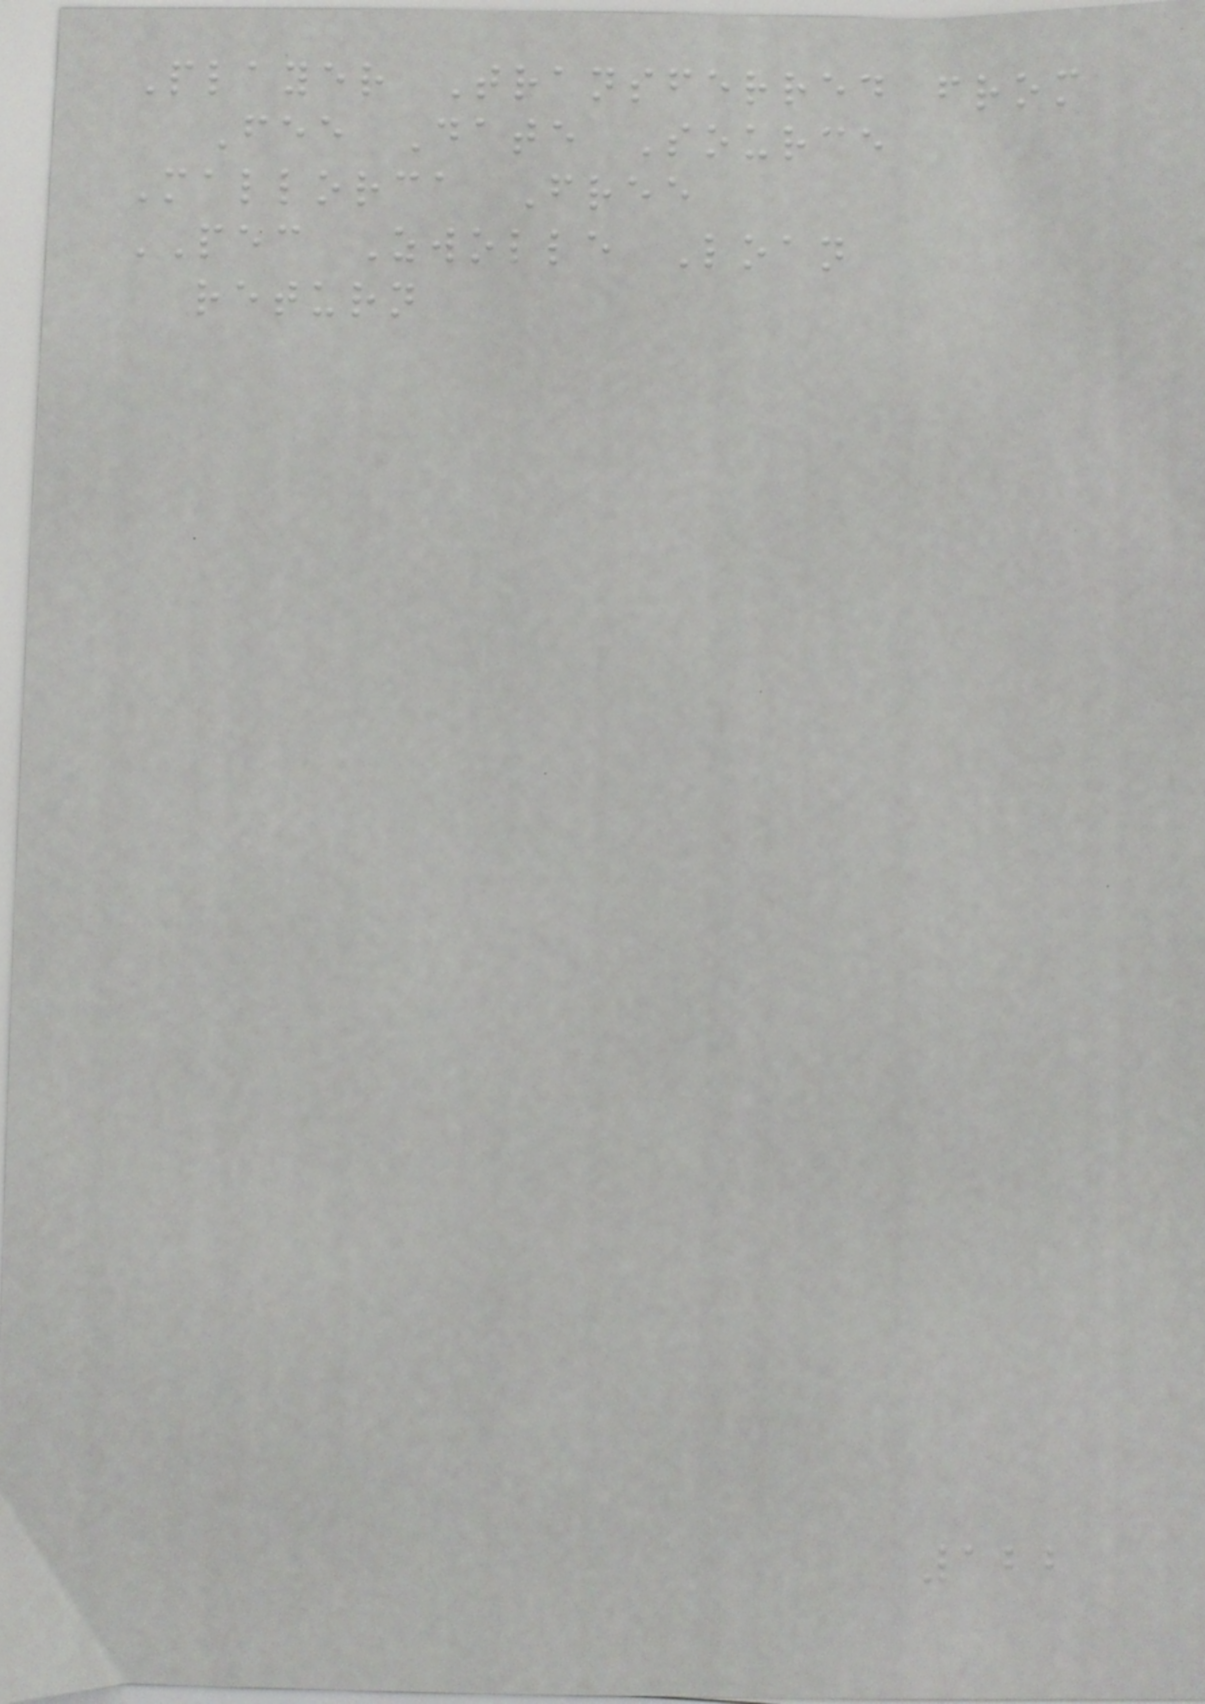Player Transferred from
Fee Date Source
Mallorca Free
PEC Zwolle Loan
return
122
